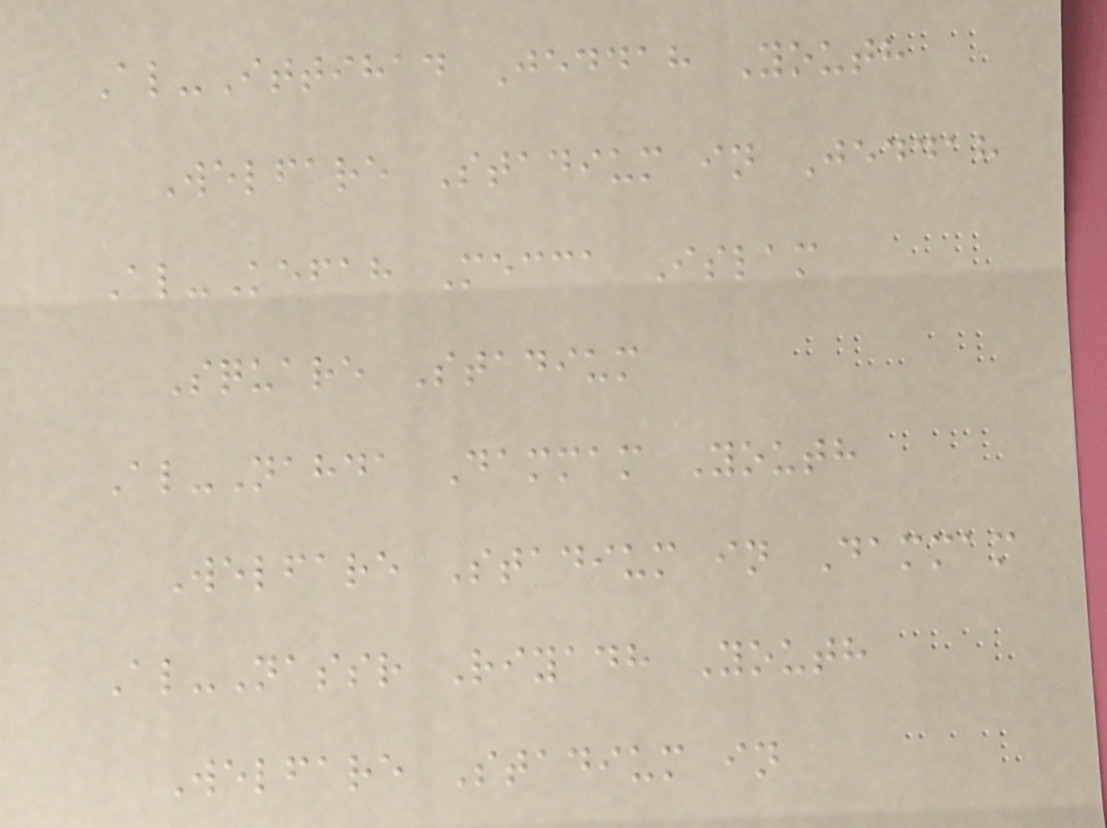Al-Ittihad Jeddah Youth
Welfare Stadium in Jeddah
Al-Kefah Mecca Islam
Square Stadium
Al-Nahda Dammam Youth
Welfare Stadium in Dammam
Al-Nassr Riyadh Youth
Welfare Stadium in
